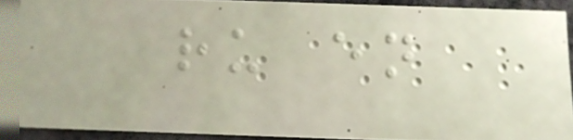ru en
